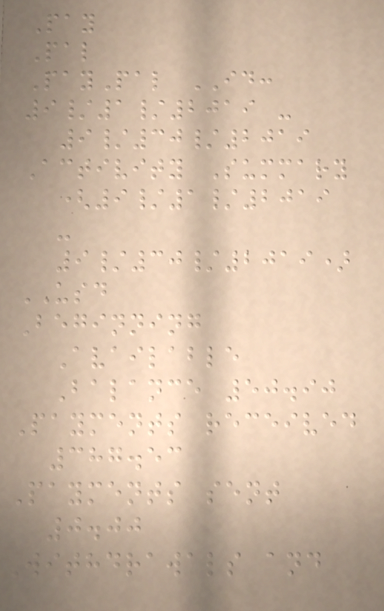Pay
Pal
PayPal ID:
9/1/2019 -
9/30/2019
Activity Summary
(9/1/2019
-
9/30/2019)
USD
Beginning
Available
Balance 50.90
Payments received
387.53
Payments sent
0.00
Withdrawals and
